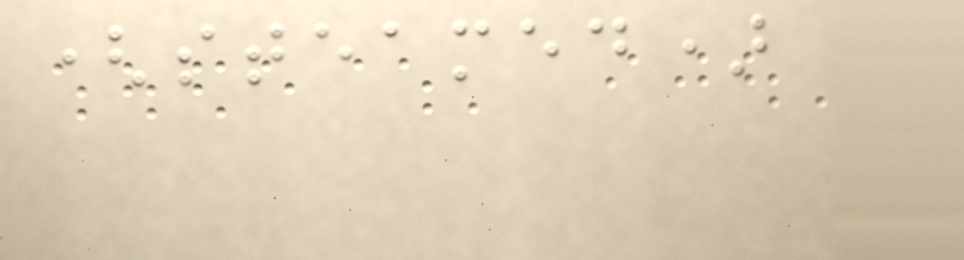(steamed)
